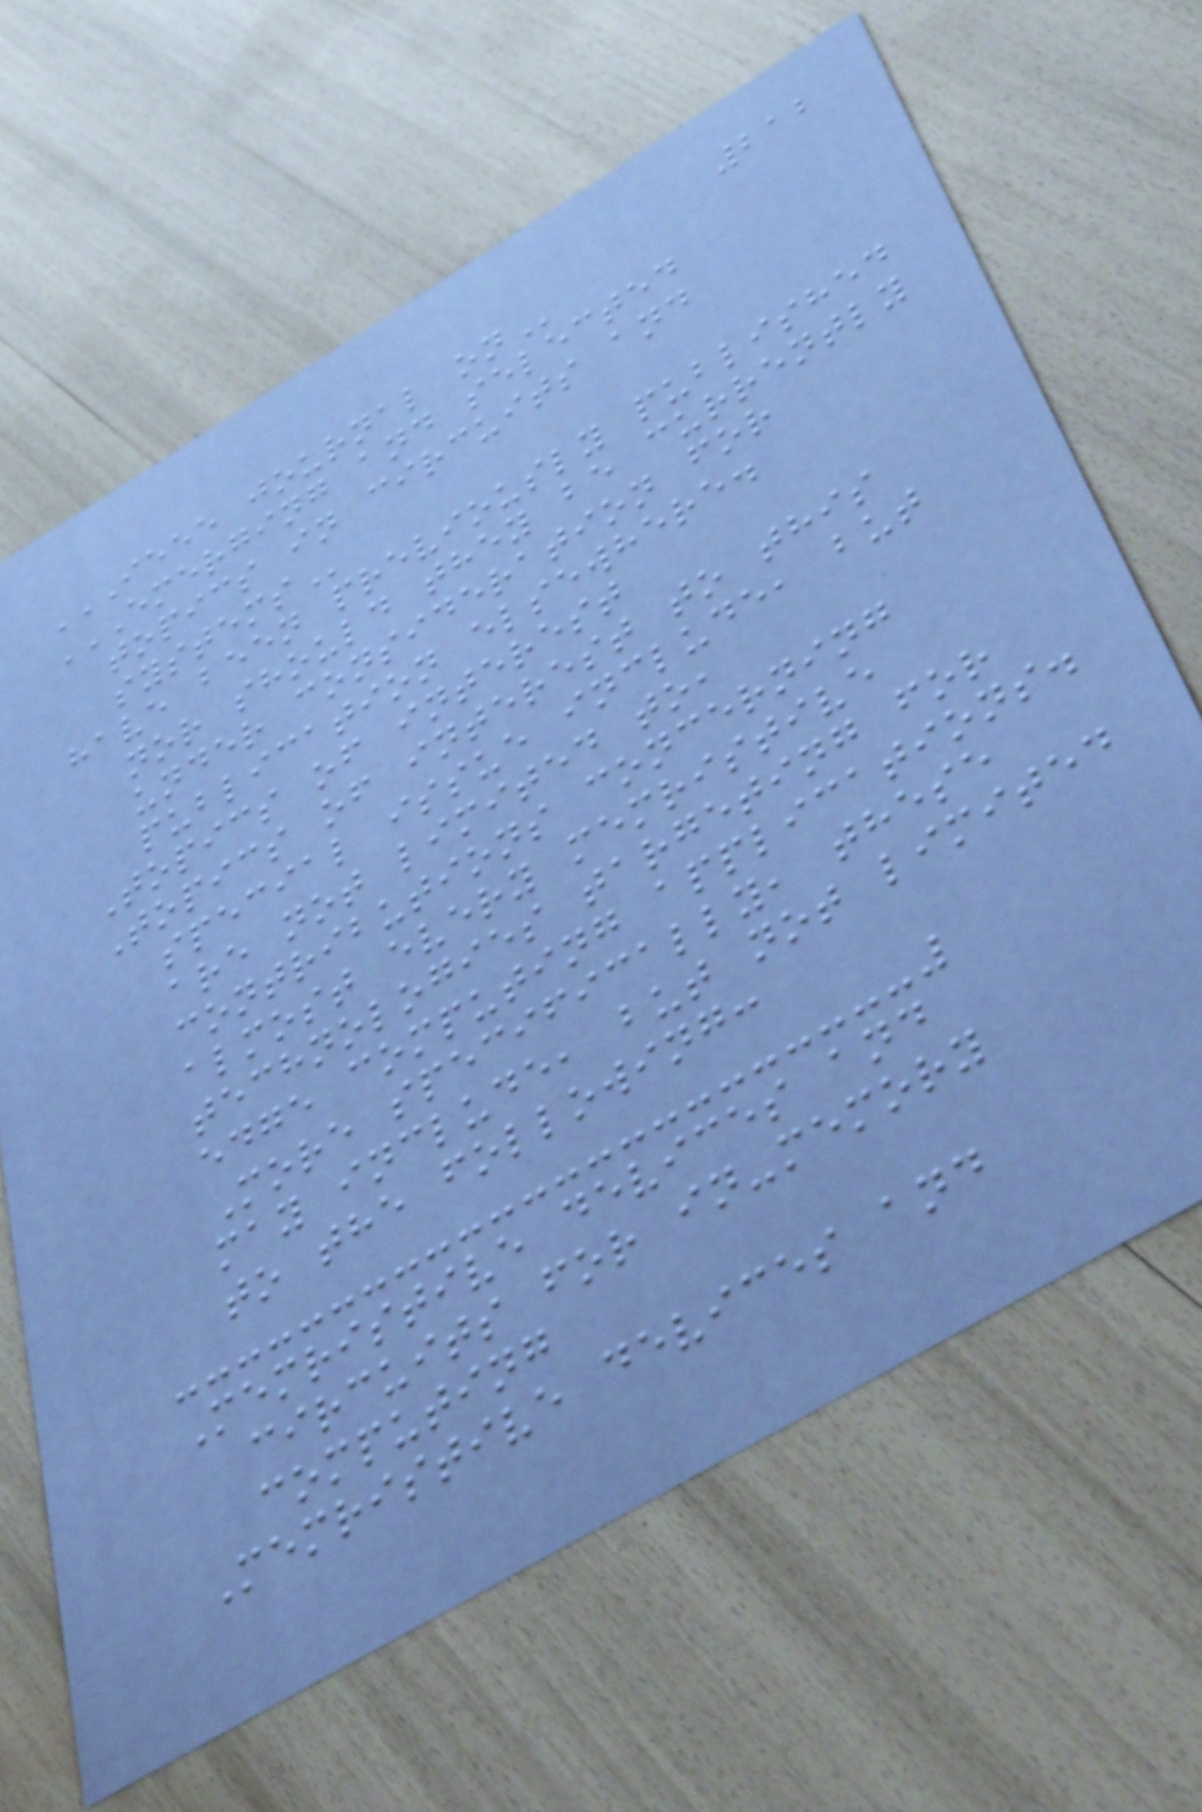212
IEEE JOURNAL ON
EMERGING AND SELECTED
TOPICS IN CIRCUITS AND
SYSTEMS
have been previously published
nor should they be currently
under consideration for
publication elsewhere.
Topics of interest
Topics of interest to this
special issue include, but
are not limited to,
contributions concerning
almost every memristive
technologies targeting for
edge computing applications.
More specifically, these
may include, but not limited
to the following:
Memristive devices and
circuits for in-memory
computing
Memristive devices and
